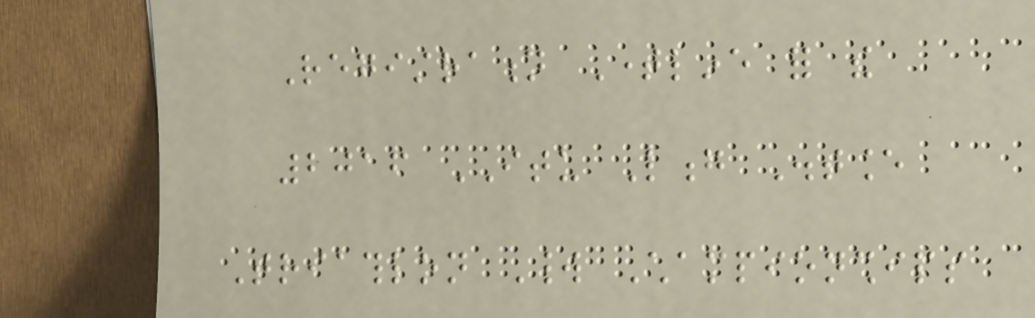Registration Timeline for the
2016 ITU Long Distance
Triathlon World Championships
